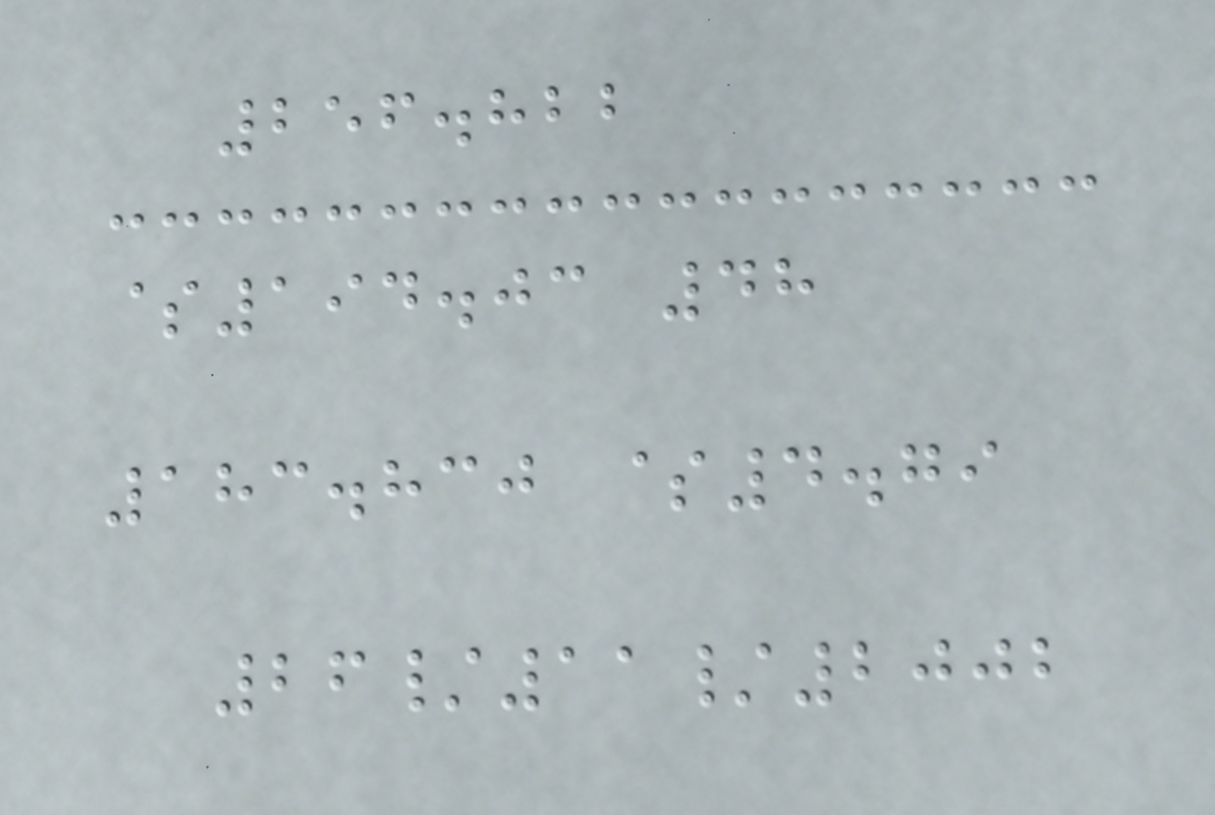256.822
$194.03 48
183.830 $4.79
26/11/2002
